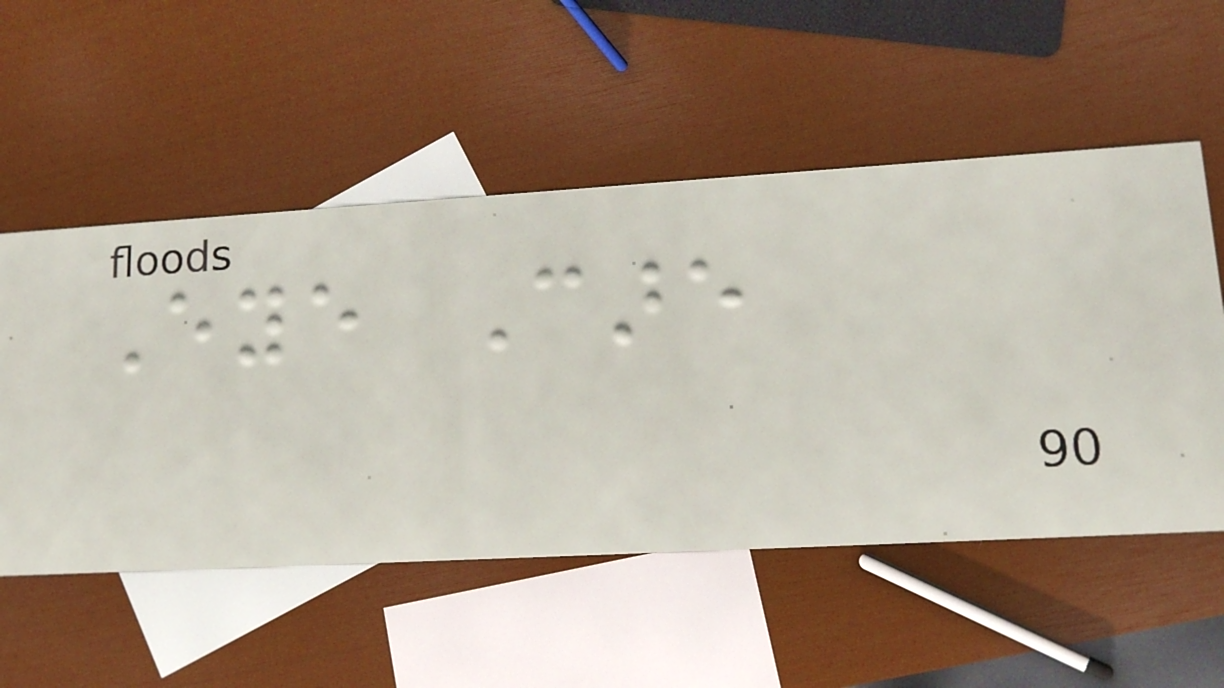Eye Care
